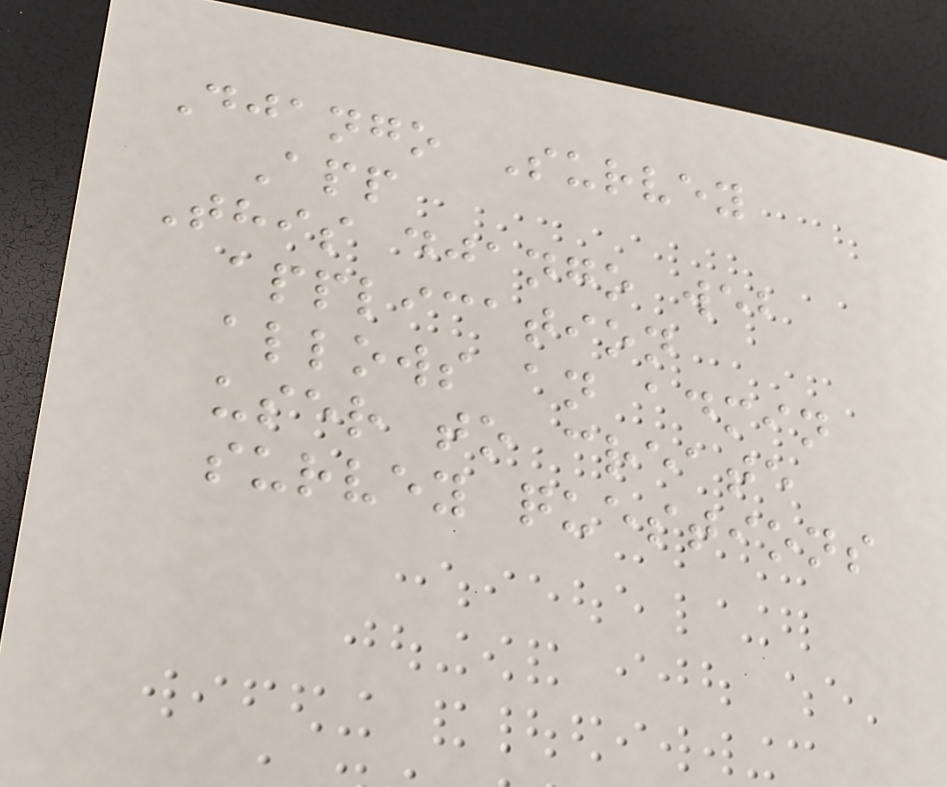Django Survey
App
This django web
application
allows an admin
user to create
survey questions
